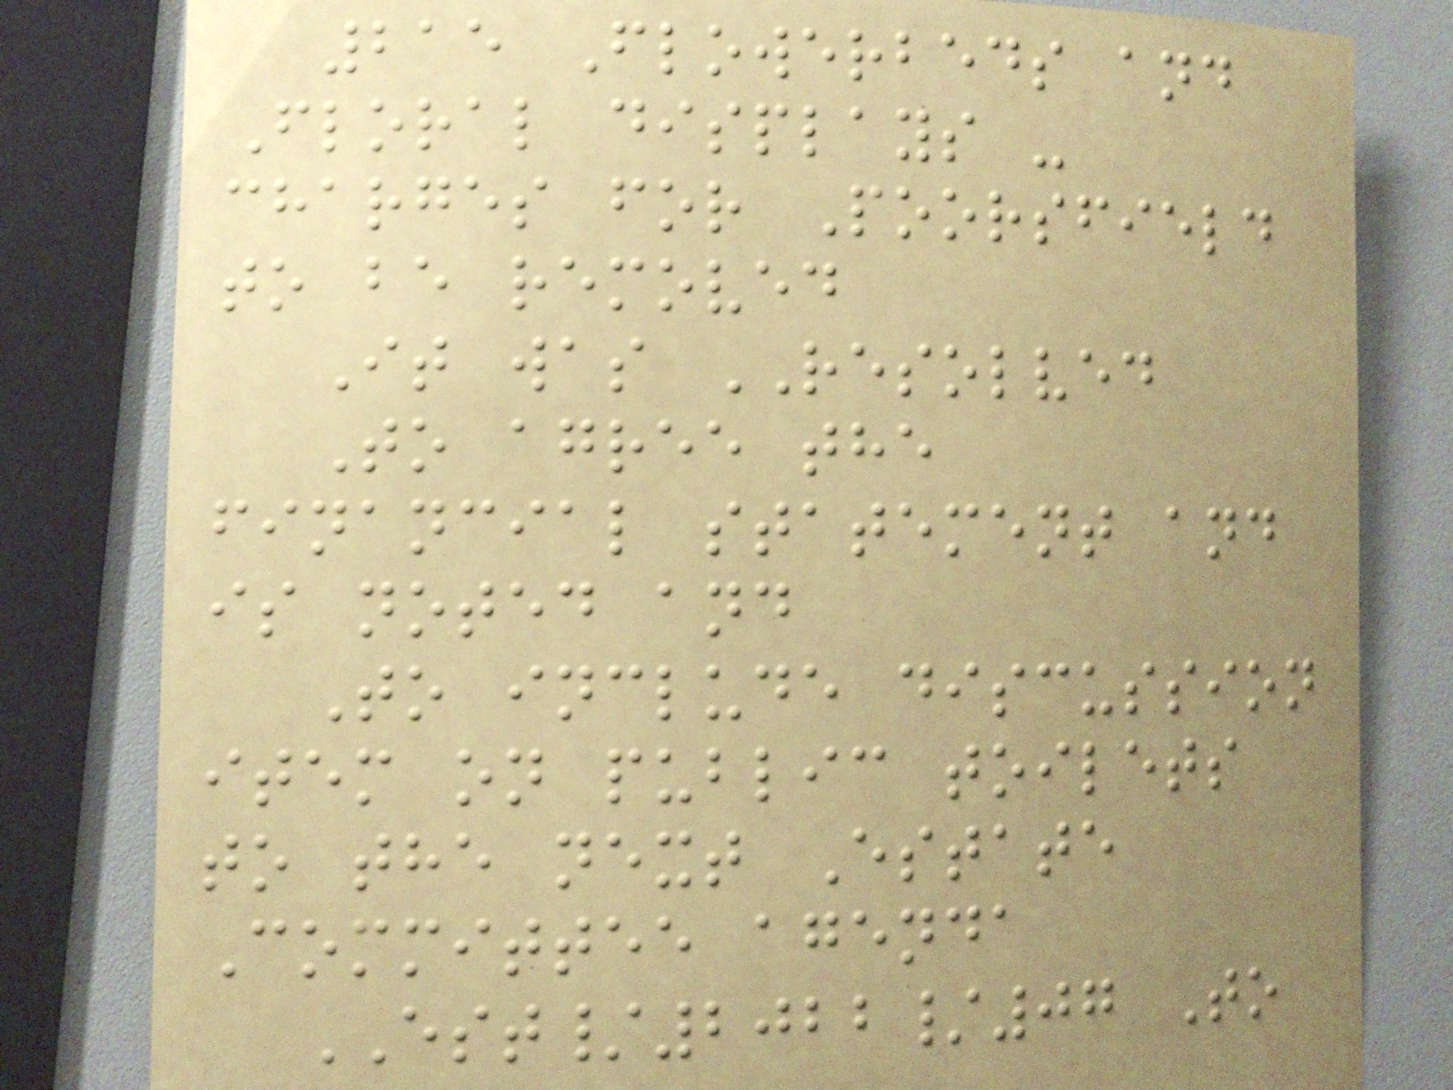215 Flowerbeds and
Floral displays -
charges for Poorsfield
to be removed
It was RESOLVED
To agree the
financial statement and
is noted and
To include discussion
item on public toilets
to the next Estate
Committee agenda
EST/2022/07 To
